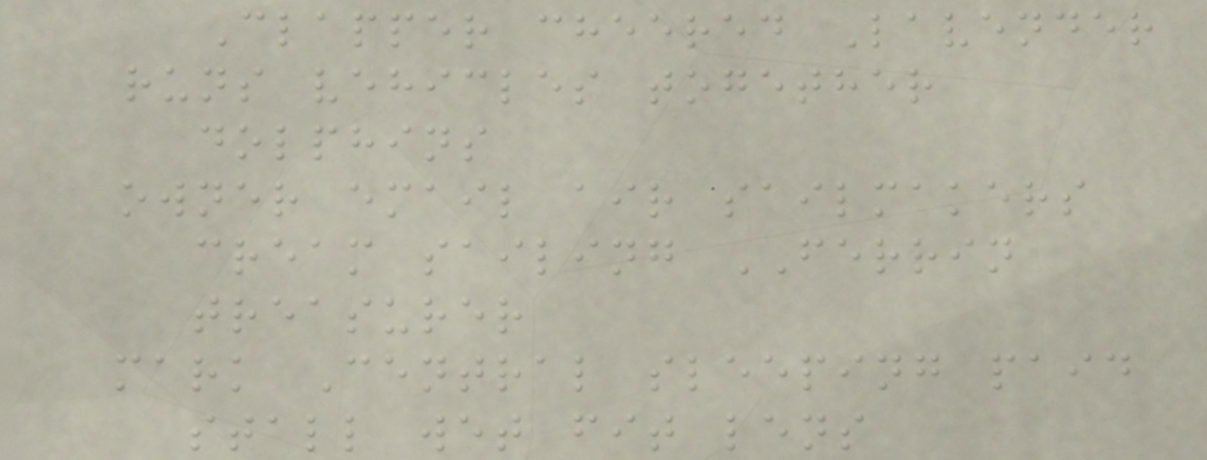Clapper cheered Lavender
runs vehicles together
dolphins
owner email air sailmakers
cream sailing FERRIN
treasurer
mark Central sleeping paid
stall wet fit lens
